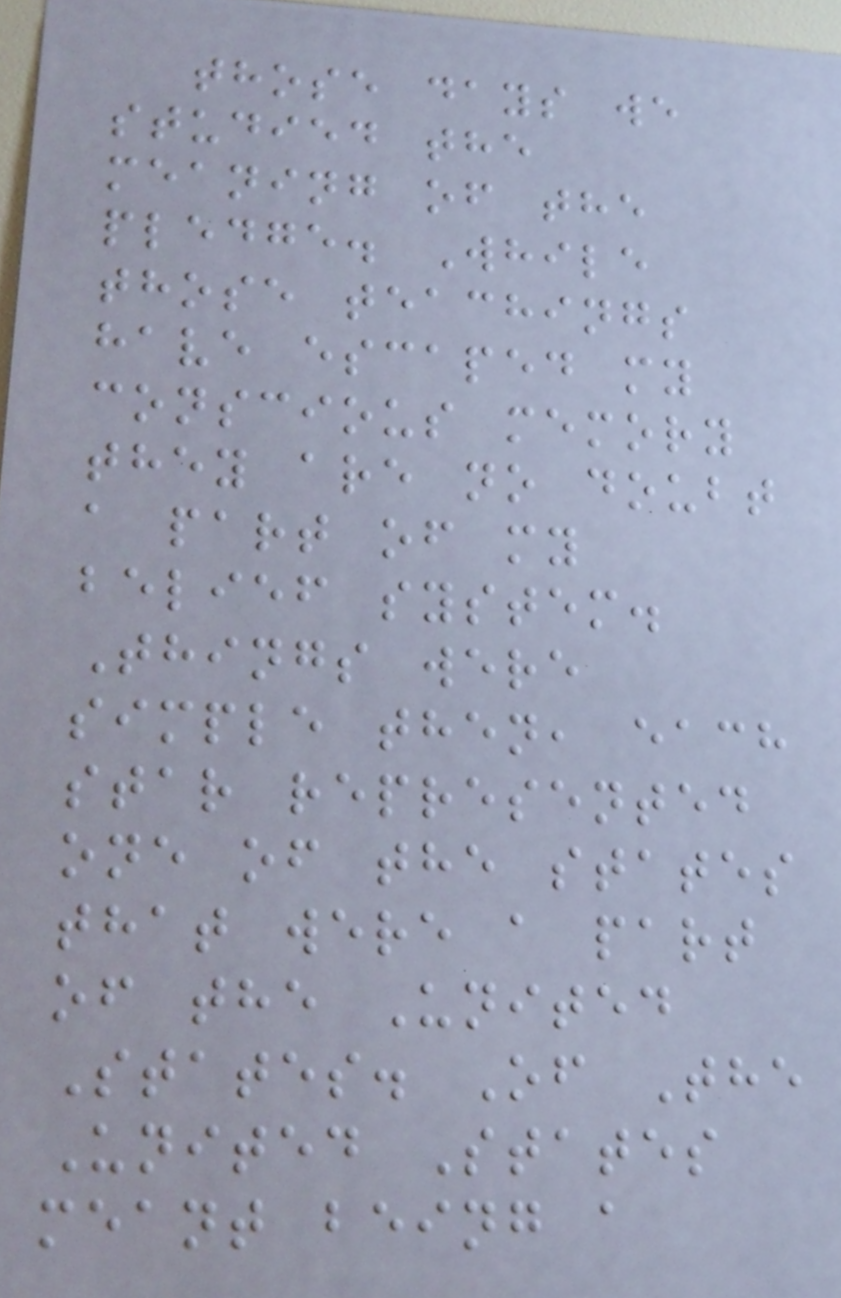those days we
studied the
meaning of the
pledge. While
those teachings
have escaped my
conscious memory
they are no doubt
a part of my
belief system.
Things were
simple then, each
star represented
one of the states
that were a part
of the United
States. Of The
United States
meant being a
